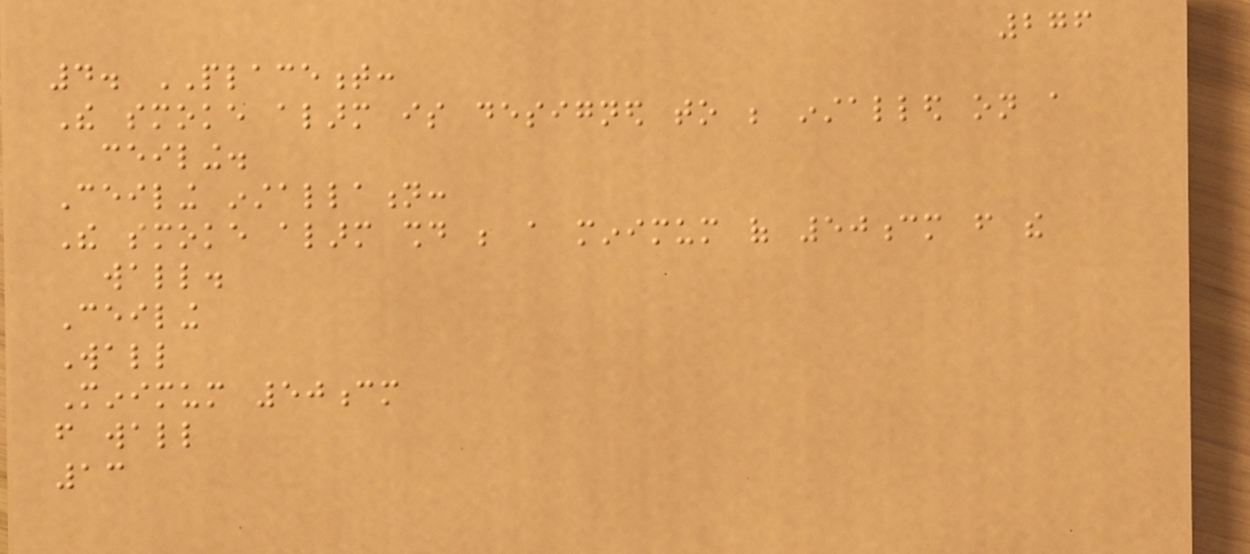276
4. PLACEMENT:
The smoke alarm is designed to be installed on a
ceiling.
Ceiling installation:
The smoke alarm should be a minimum of 50cm from the
wall.
Ceiling
Wall
Minimum 50cm
from wall
13
